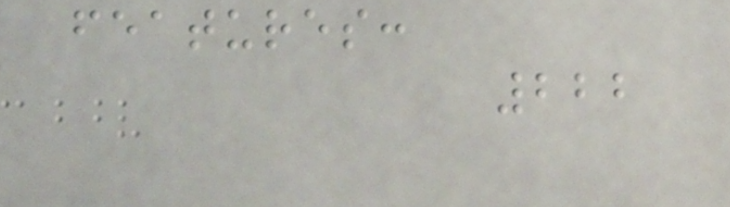features:
222
